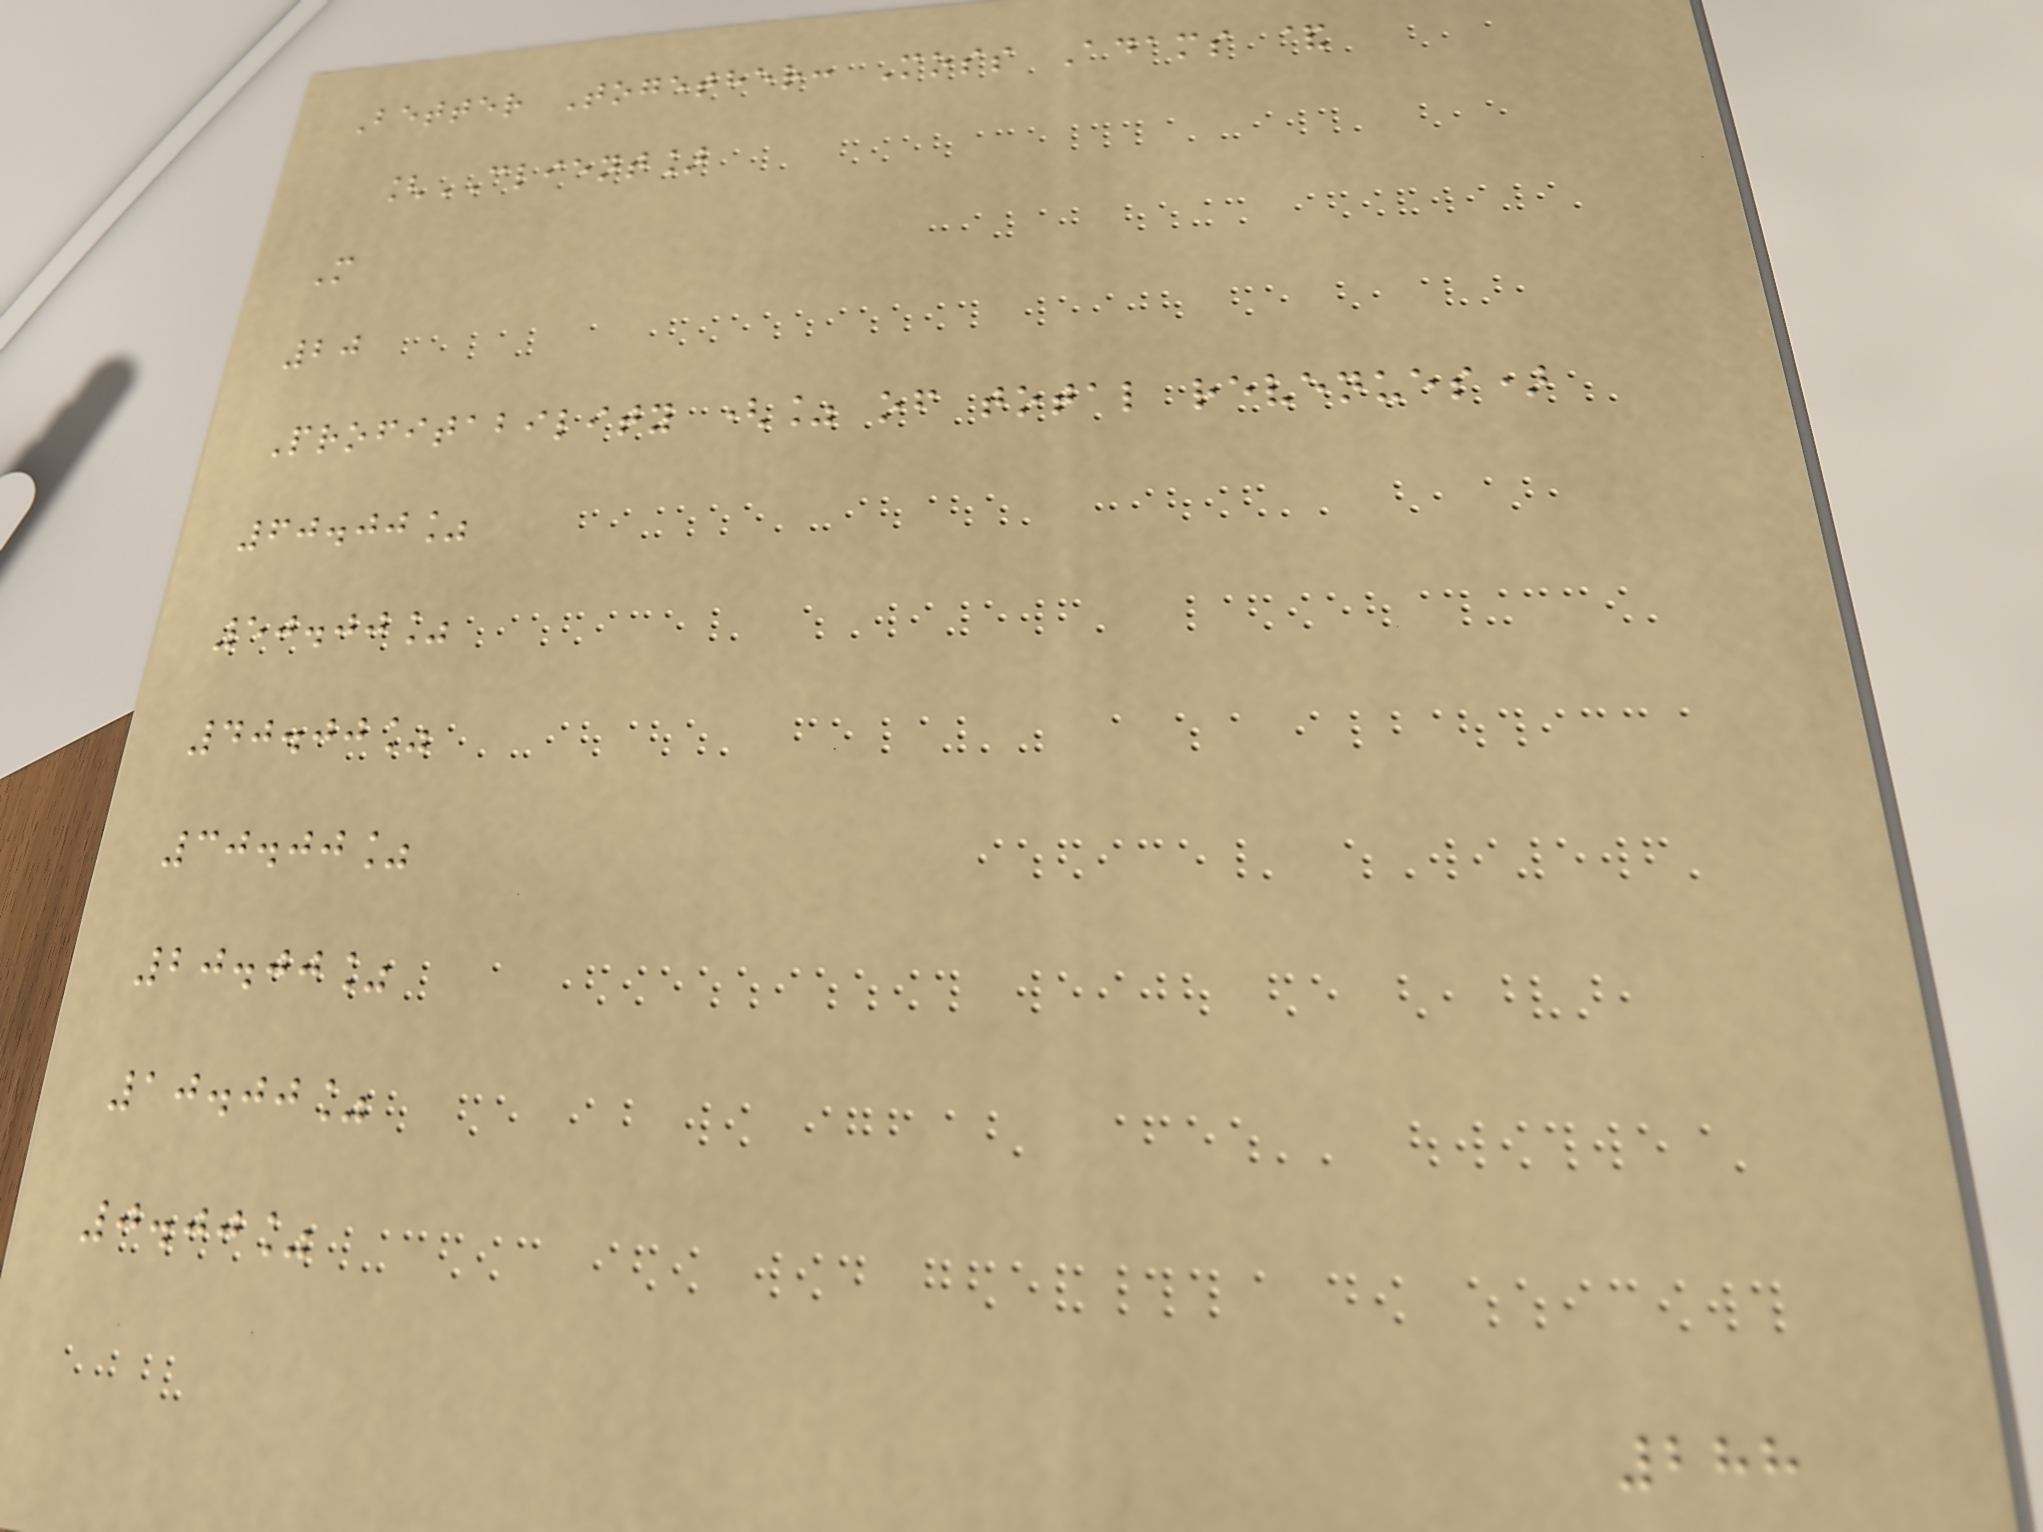Better Together: Moss Adams &
[CLIENT]
M
20
Profitability (% of total revenues)
60.00%
50.00%
40.00%
30.00%
20.00%
10.00%
0.00%
288
